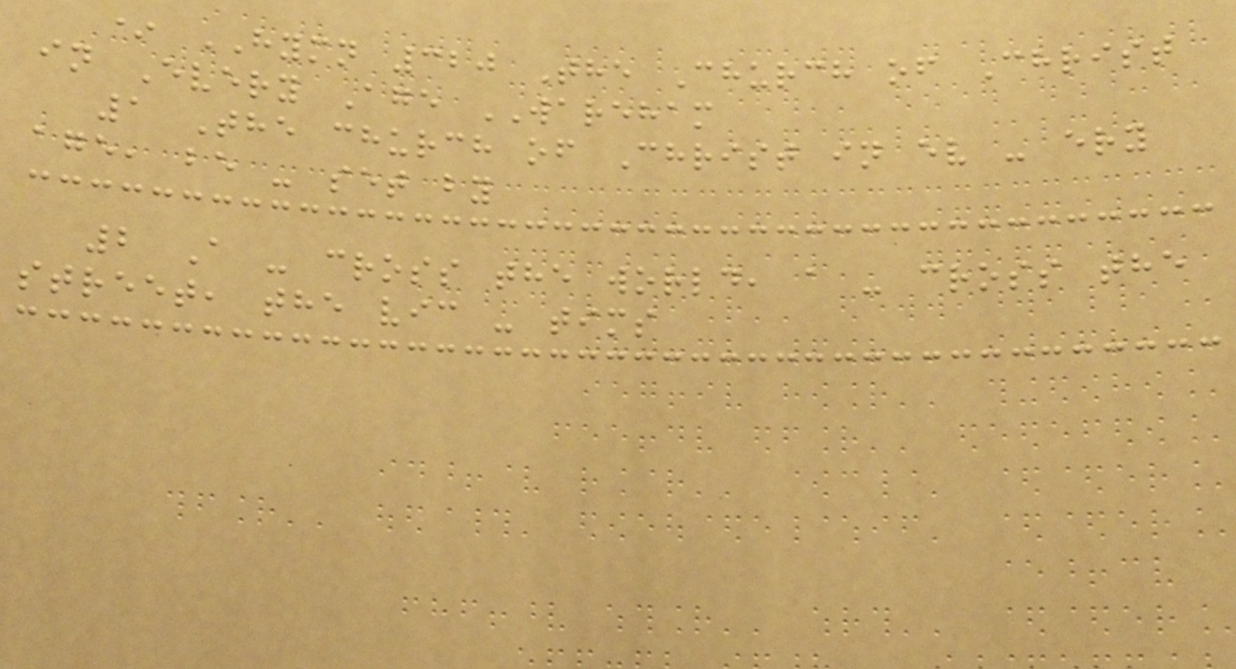* HYMN 320 The Church of Christ
in Every Age WAREHAM
1 The church of Christ in ev - ery
age, be - set by
2 A - cross the world, a - cross the
street, the vic - tims
